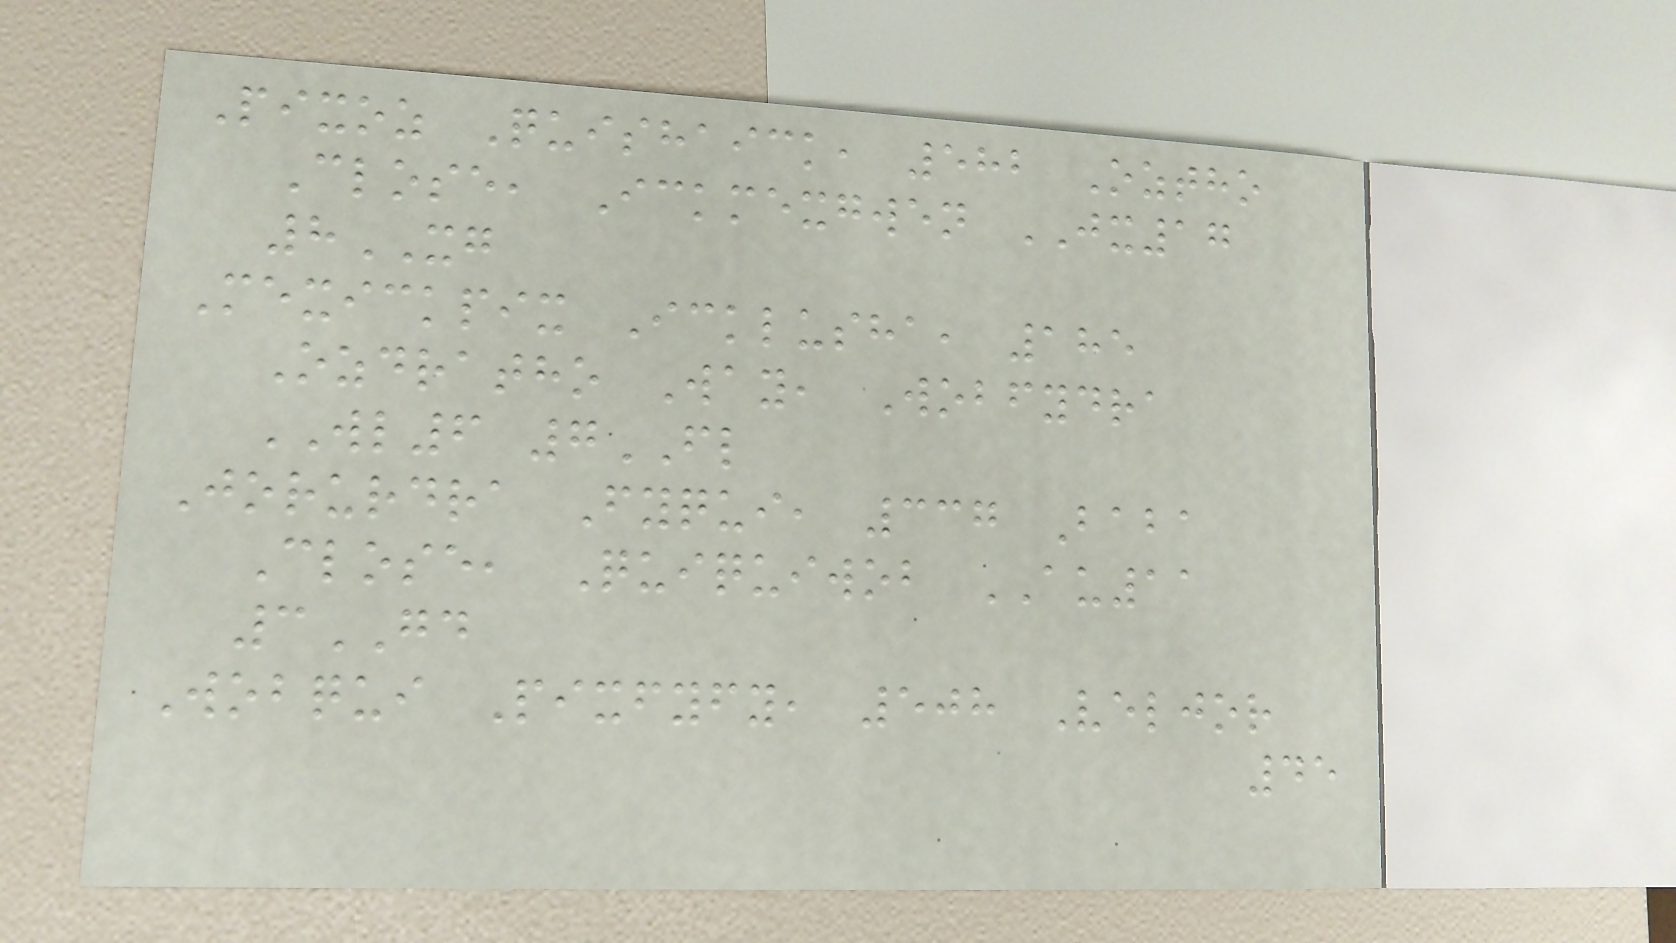Pixoz Quishaick, 582 Oztho
Close, Ickmexgwen JX17
8XG
Mexickpix Icklusha, 185
Ozdratho Way, Wobfydra
WL6 7FL
Jorurdra Fyqui, 337 Baba
Close, Quiquiwob AU11
3GD
Wobqui Pixfyfy, 508 Veljor
45
